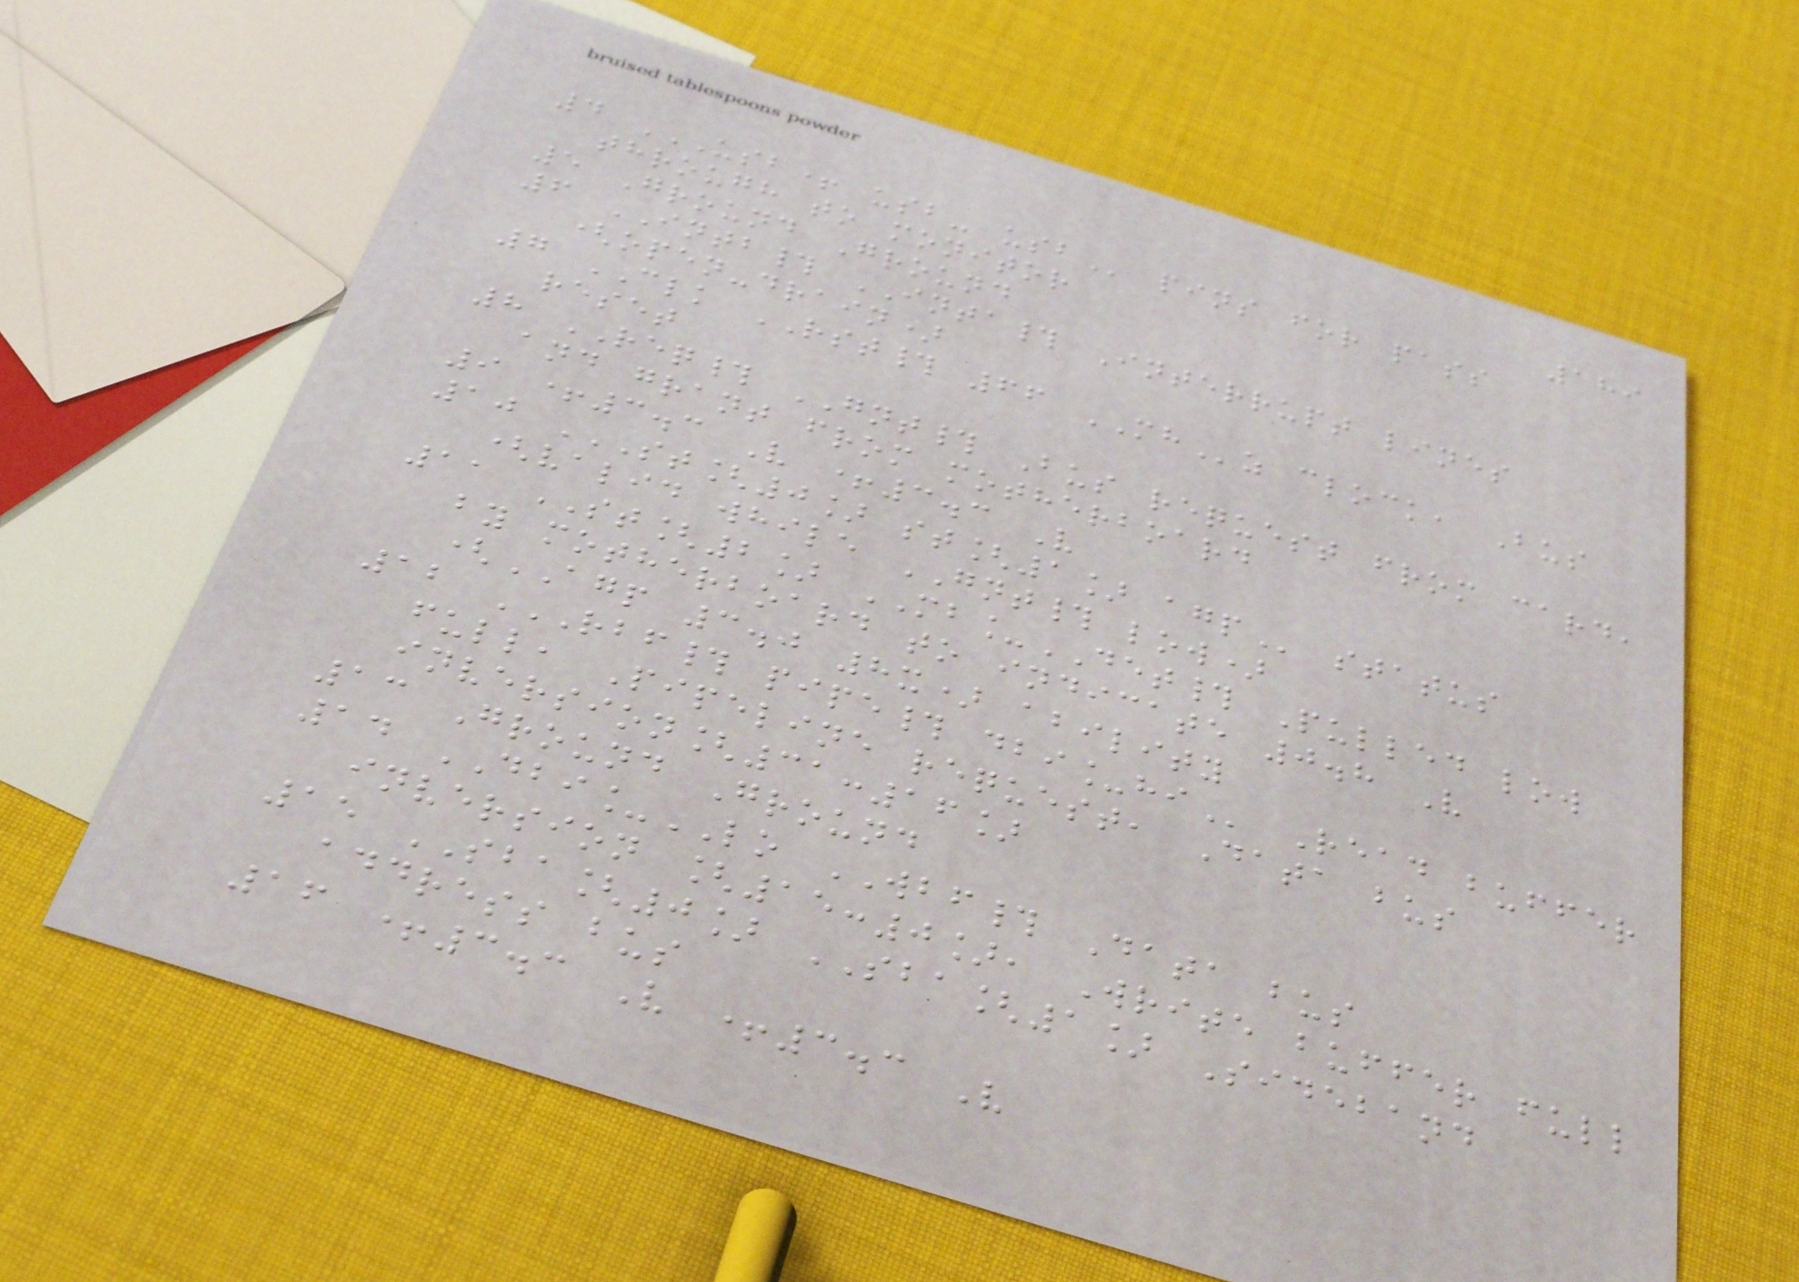189
4 USB+ USB- USB pins for pass
through to monitor
5 Ground Ground
6 INTB# INTA# Interrupt lines
(open-drain)
7 CLK RST# 66 MHz clock, Bus
reset
8 REQ# GNT# Bus request from card,
and grant from motherboard
9 +3.3 V +3.3 V
10 ST[0] ST[1] AGP status
(valid while GNT# low)
11 ST[2] MB_DET# Pulled low
by motherboard to indicate 0.8 V
(AGP 3.0 8x) ability
12 RBF# PIPE# DBI_HI Read buffer
full, Pipeline request, Data bus
inversion[31:16]
13 Ground Ground
14 DBI_LO WBF# Data bus
inversion [15:0], Write buffer full
15 SBA[0] SBA[1] Sideband
address bus
16 +3.3 V +3.3 V
